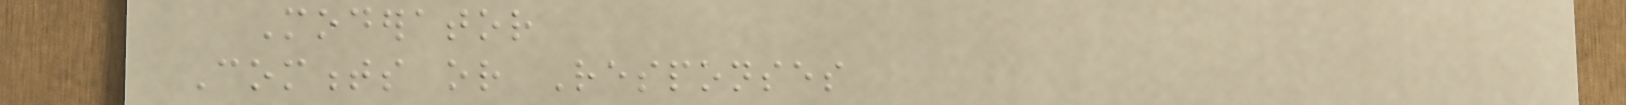Moderator
Comments or Responses
